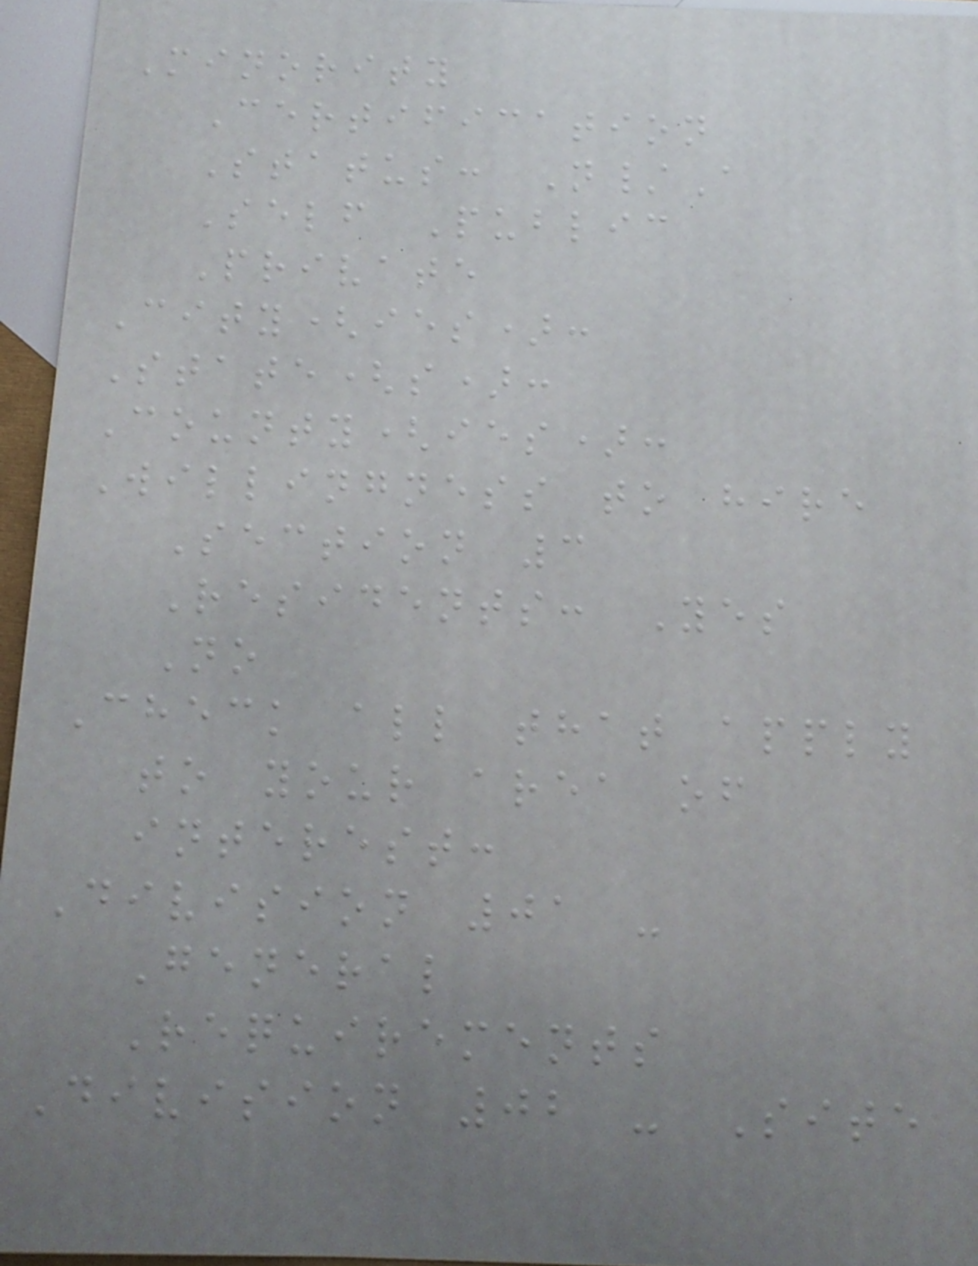Minority
Certification
Status: N/A
Self Public
Private
City(ies):
State(s):
County(ies):
Willingness to hire
Section 3
Residents: Yes
No
Check all that apply
to your area of
interest:
Division 01 -
General
Requirements
Division 02 - Site
